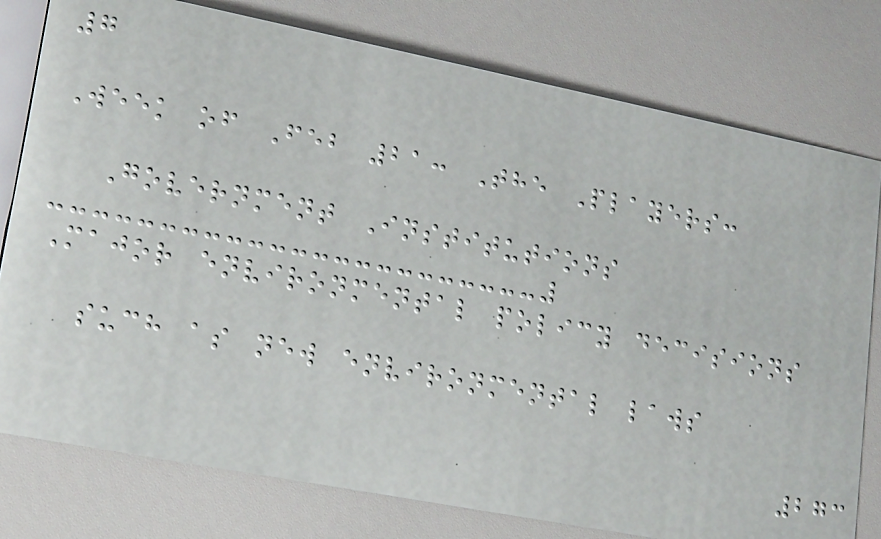7
Week of Feb 21: The Players:
Government Institutions
Major environmental policy decisions
such as new environmental laws
273
